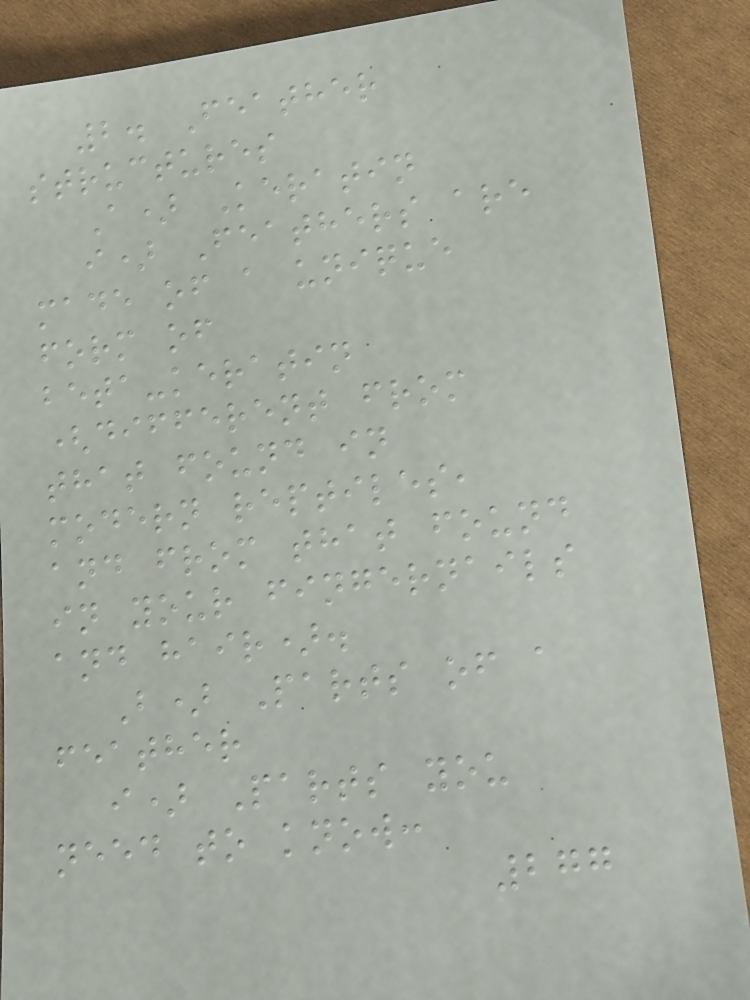2. Feather
structures
A) Keratin
i) Feathers are
made of a unique
form of
beta-keratin
(different from
that found in
modern reptiles,
and from that found
in your fingernails
and hair).
B) Parts of a
feather
i) Parts you
need to know:
277
